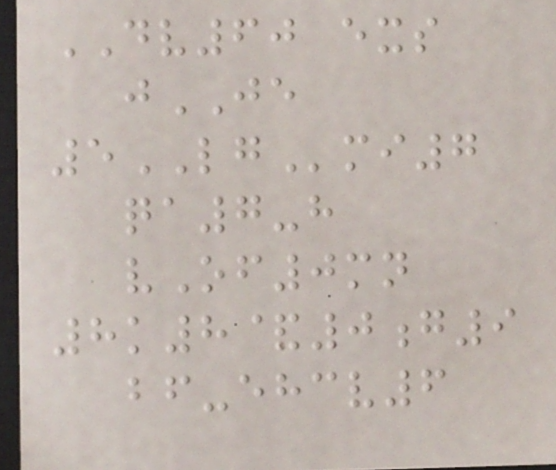DV60 exs
jJE
5LGmi7
qa7-h
vOf0mn
8k8&0g9
bf-ehcv6
